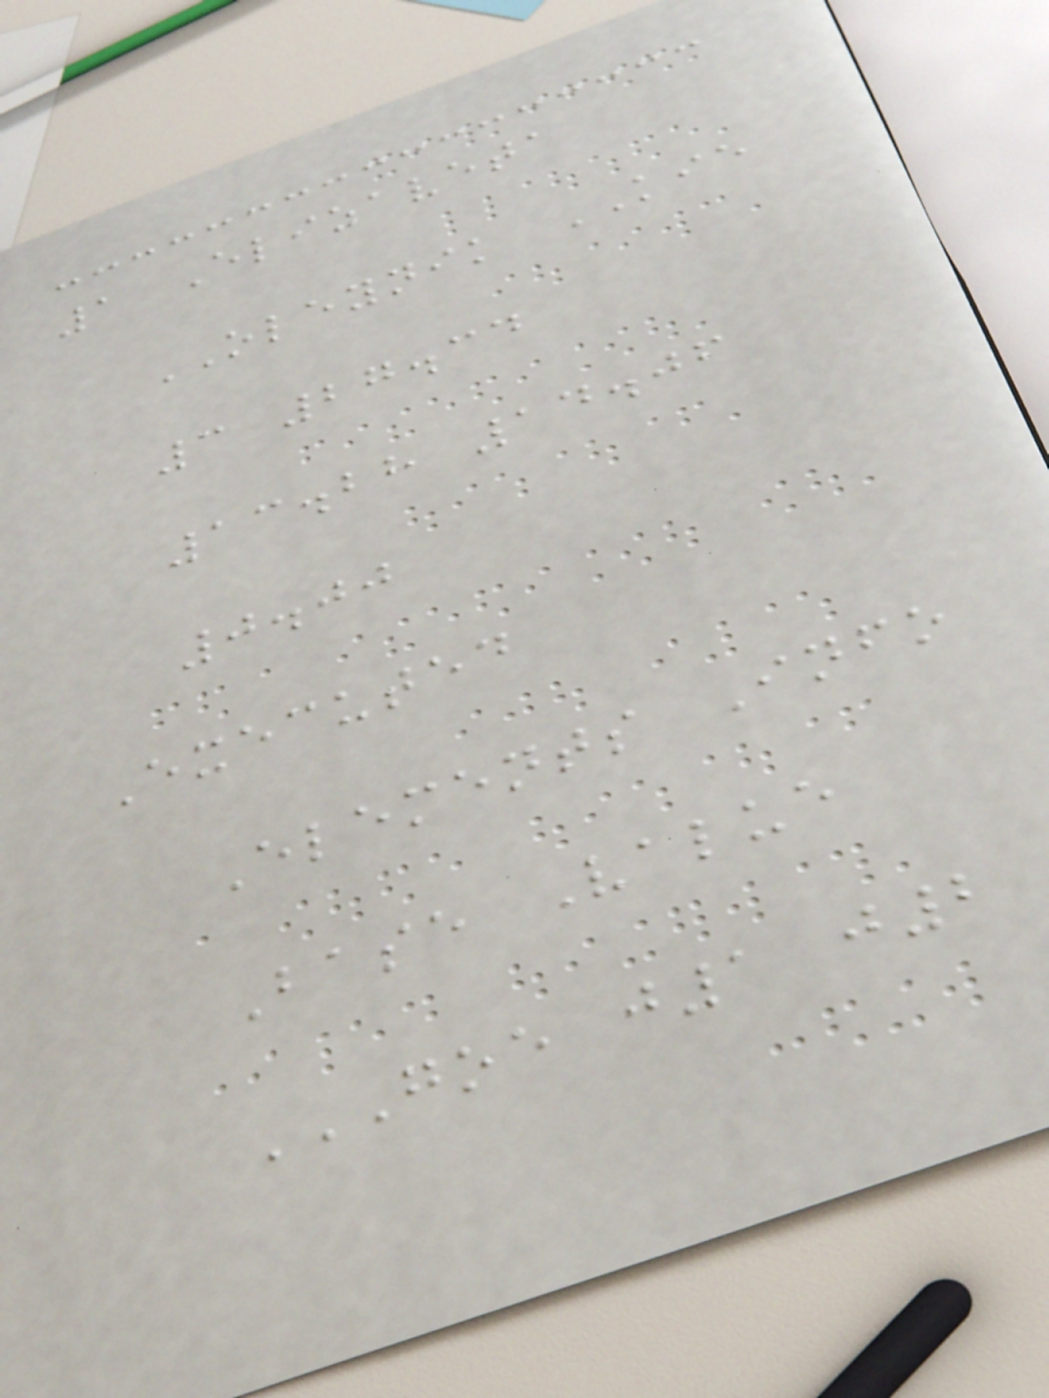1 Elizaveta
OLEYNIK KIE
3 27.34
13.28 14.06
0.00
Executed
Elements Info
Base Value
GOE J1 J2
